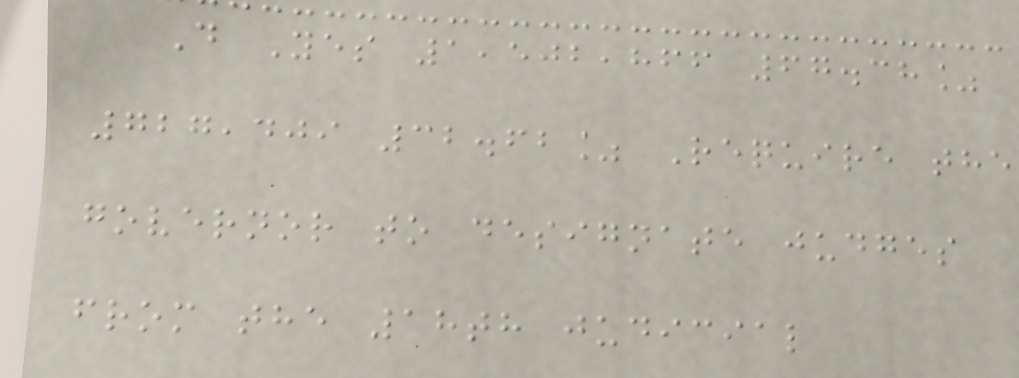D Yes 1,502,866 67.38%
727,409 32.62% Require the
governor to designate judges
from the 18th judicial
